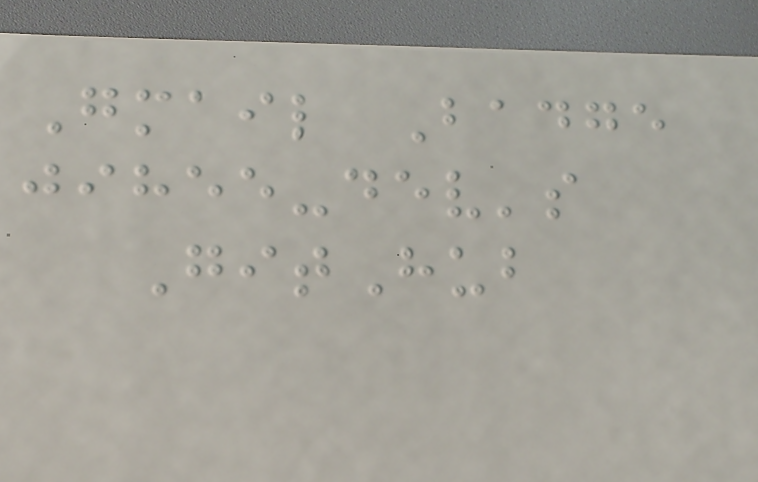Gmail Badge
jihee-dev's
GitHub
